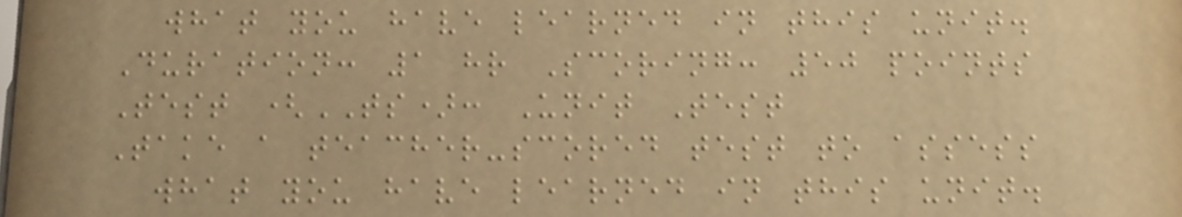what you have learned in this unit.
Duration: 1 hr Scoring: 50 points
Test (TS): Unit Test
Take a teacher-scored test to assess
what you have learned in this unit.
